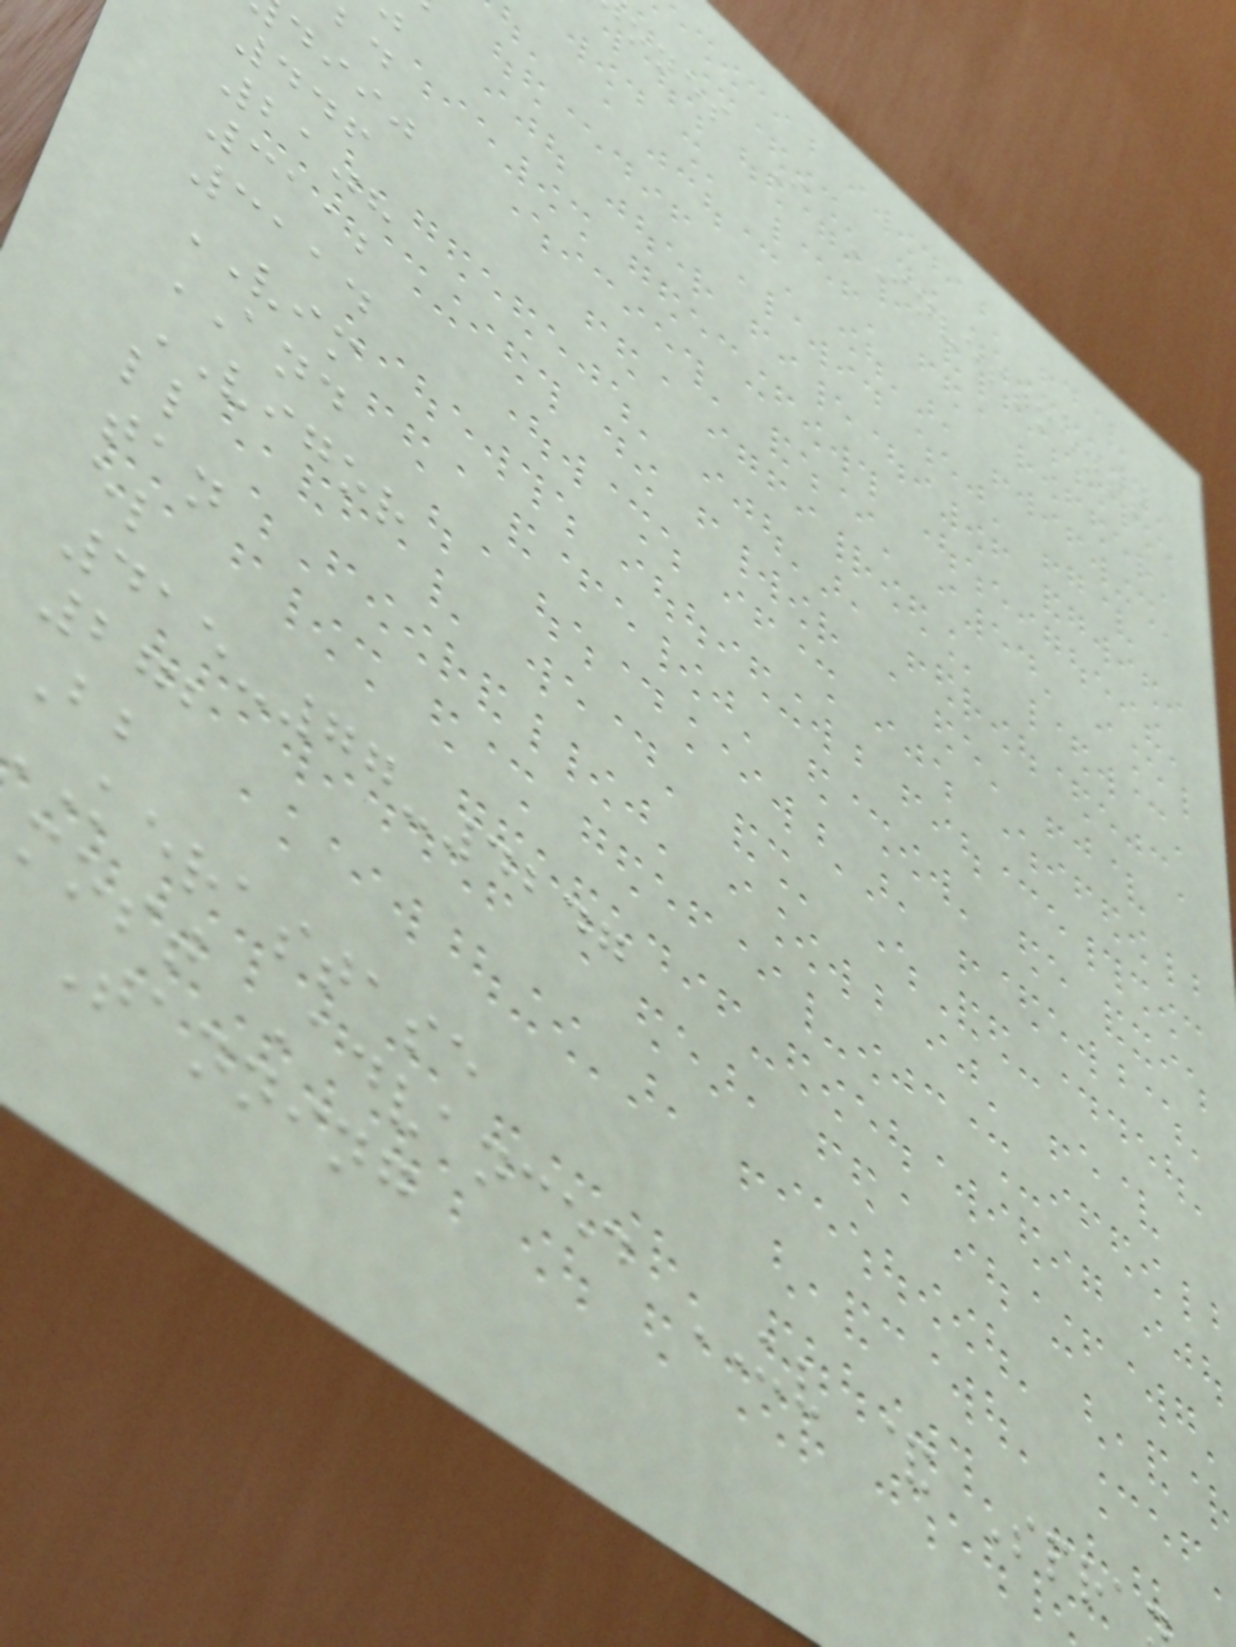ones I INVESTMENTS
diij
446
2108
3112
3114
VIM
AND
VIGOR
ll
tan
el
415-77-4247
272
Bb
kerastase
most Advanced UV & Spra
Tanning
